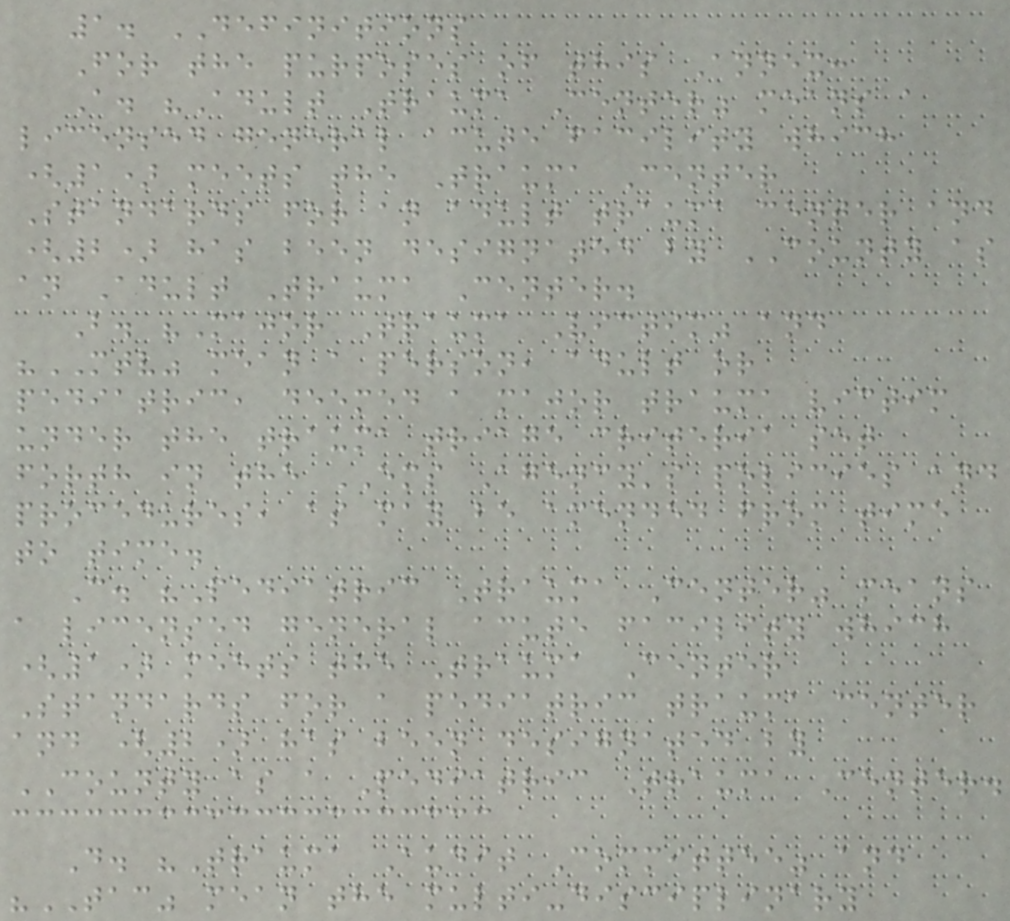1. DEFINITIONS
For the purposes of this Annex:
A. "Adult Trauma Center" means a
licensed general acute facility which
(1) meets the Trauma Center
Standards for an adult trauma center and
(2) has been designated by COUNTY as
an Adult Trauma Center.
B. "Major Trauma Victim" and
"MTV" mean a person, adult or
pediatric, deemed a major trauma victim
under the trauma triage criteria set
forth in the EMS Agency's policies and
procedures, as may be amended from time
to time.
C. "Pediatric Trauma Center" means
a licensed general acute facility which
(1) meets the Trauma Center
Standards for a pediatric trauma center
and (2) has been designated by
COUNTY as a Pediatric Trauma Center.
D. "Trauma Audit Committee" and
"TAC" mean the multi-disciplinary
